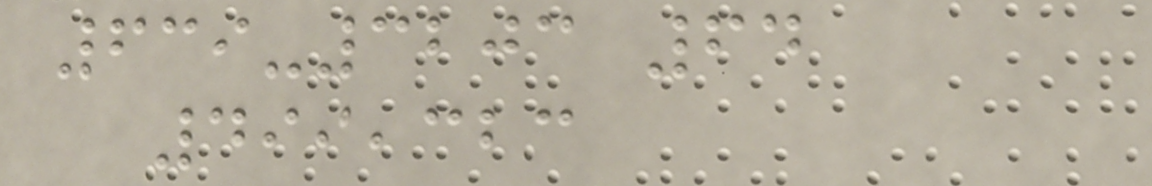639-3203 64
499,323
